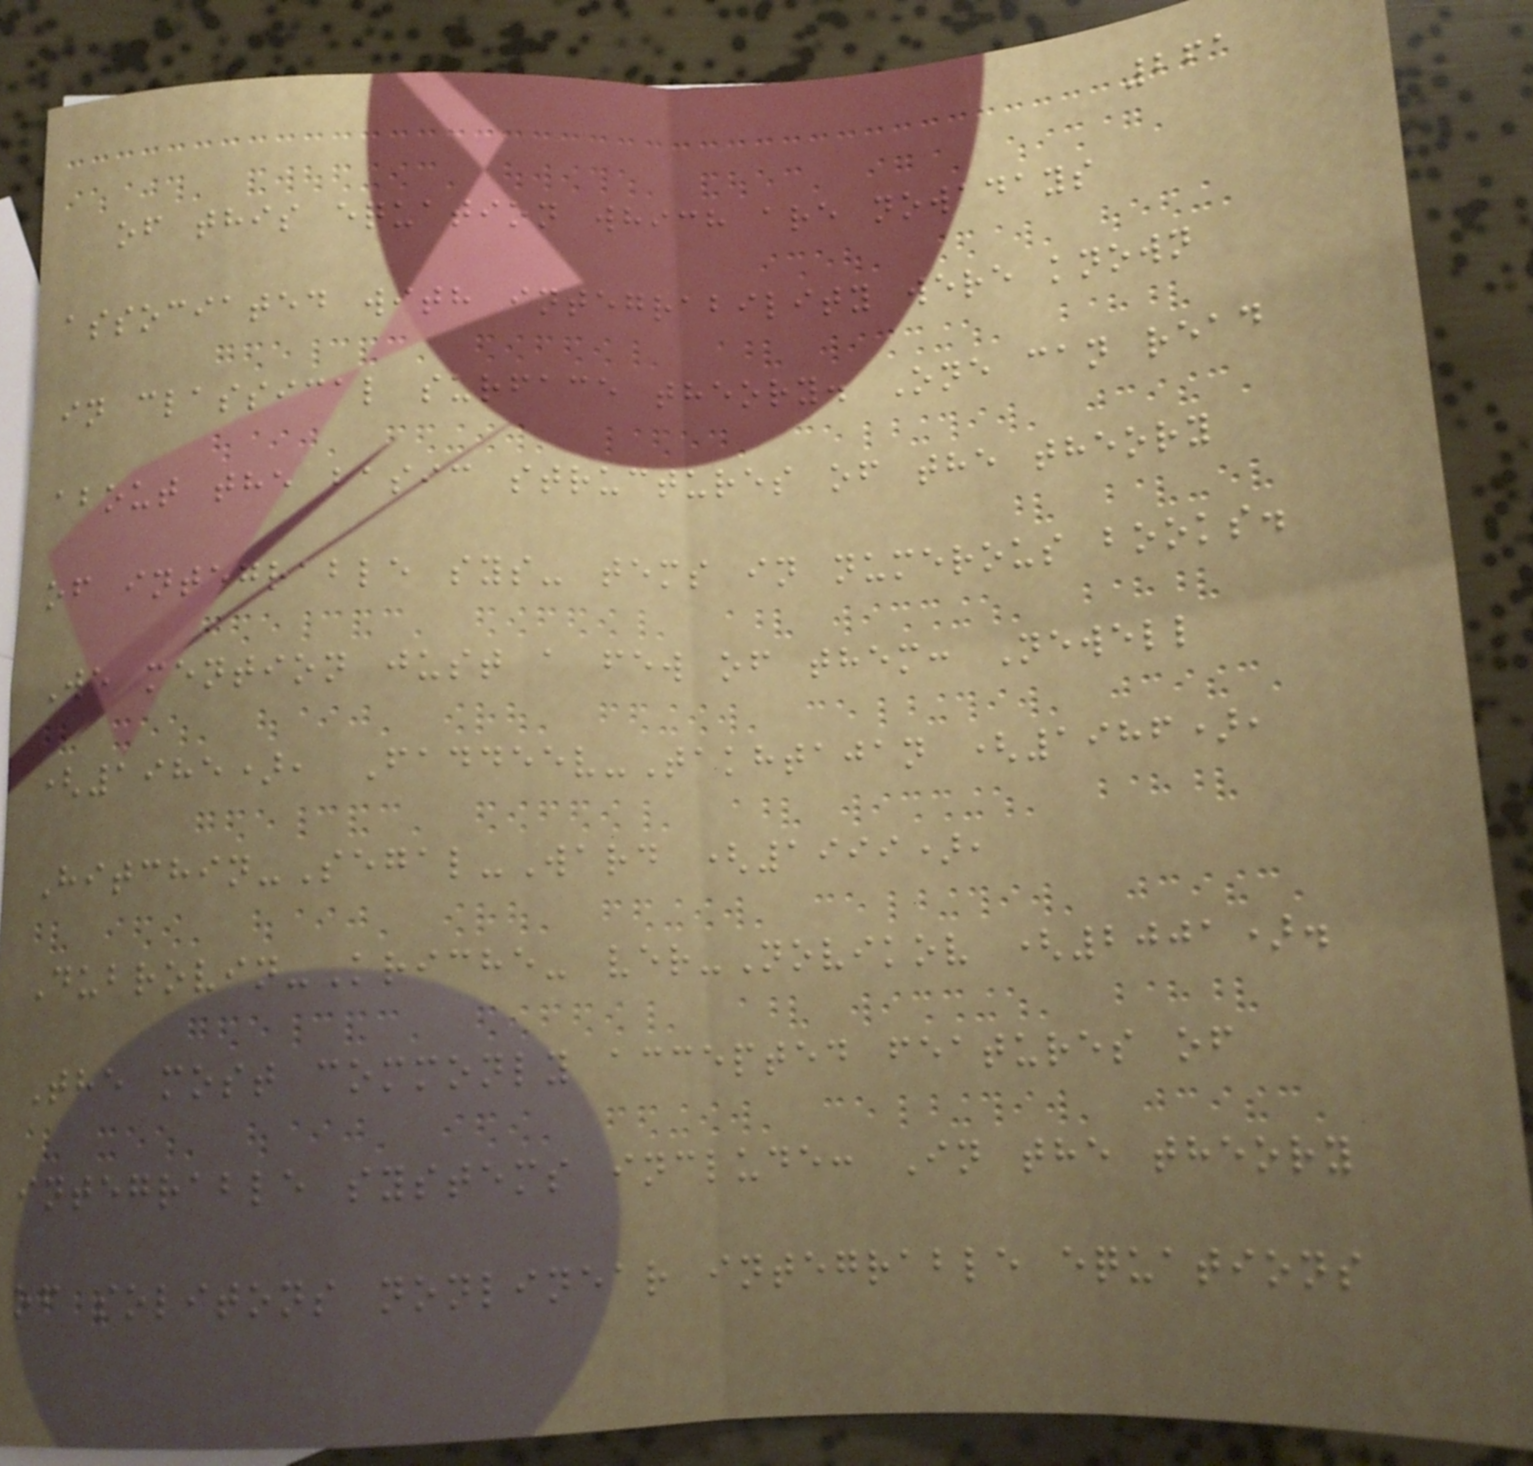261
of this equation which are nowadays
associated with integrability were known
in classical surface theory. One can read
about the basic structures of the theory
of integrable sys- tems in numerous books.
We mention just a few of them: Newell
(1985), Faddeev-Takhtajan (1986),
Hitchin-Segal-Ward (1999),
Dubrovin-Kriche- ver-Novikov (2001).
The most commonly accepted features of
integrable systems include: In the theory
of solitons nonlinear integrable equations
